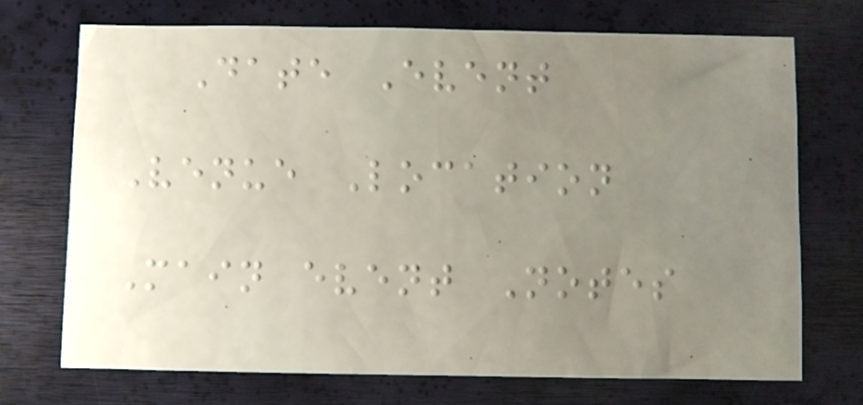Date Event
Venue Location
Main event Notes
